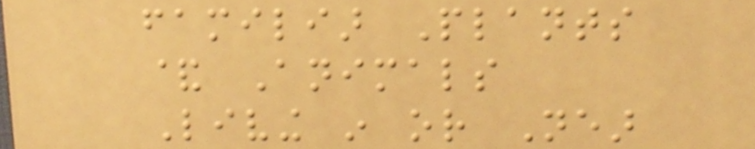familiar Plants
& Animals
Living in or Near
